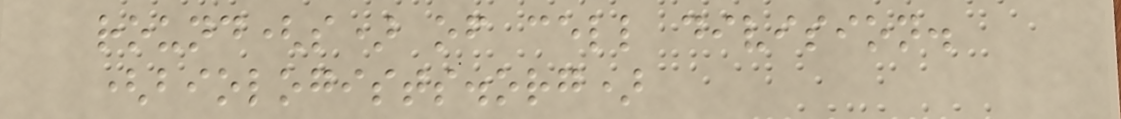round(s) of cell division.
(biologists.org)
